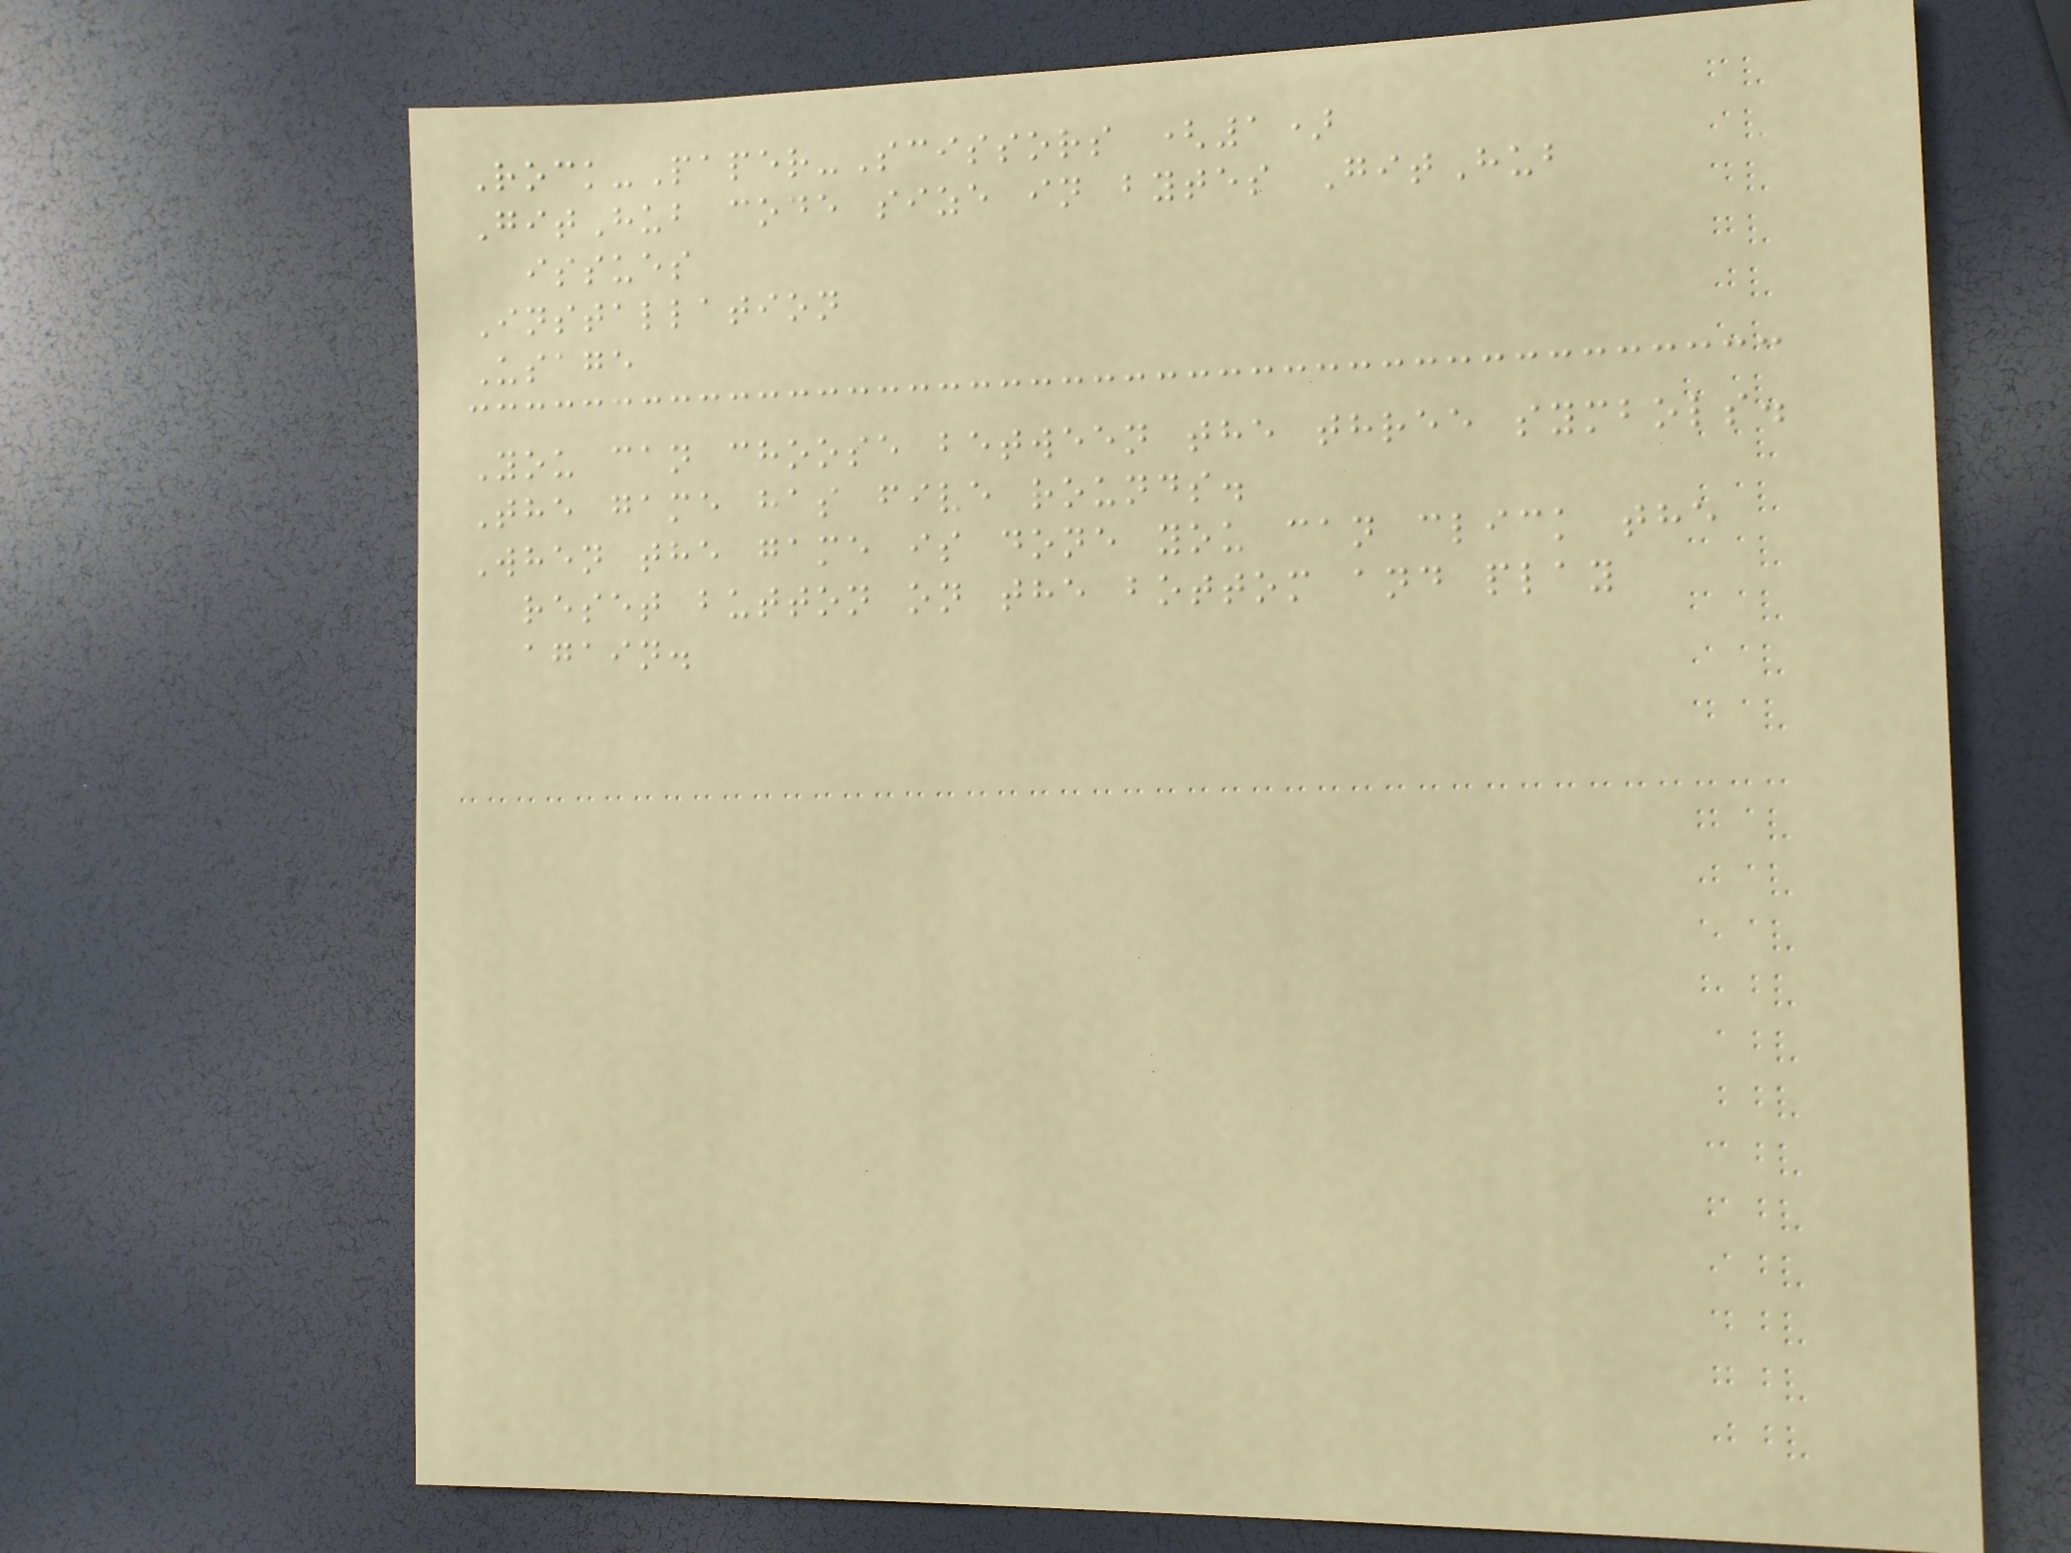Rock-Paper-Scissors (1)
GitHub code size in bytes GitHub
issues
Installation
Usage
You can choose between the three symbols.
The game has five rounds.
When the game is done you can click the
reset button on the bottom and play
again.
